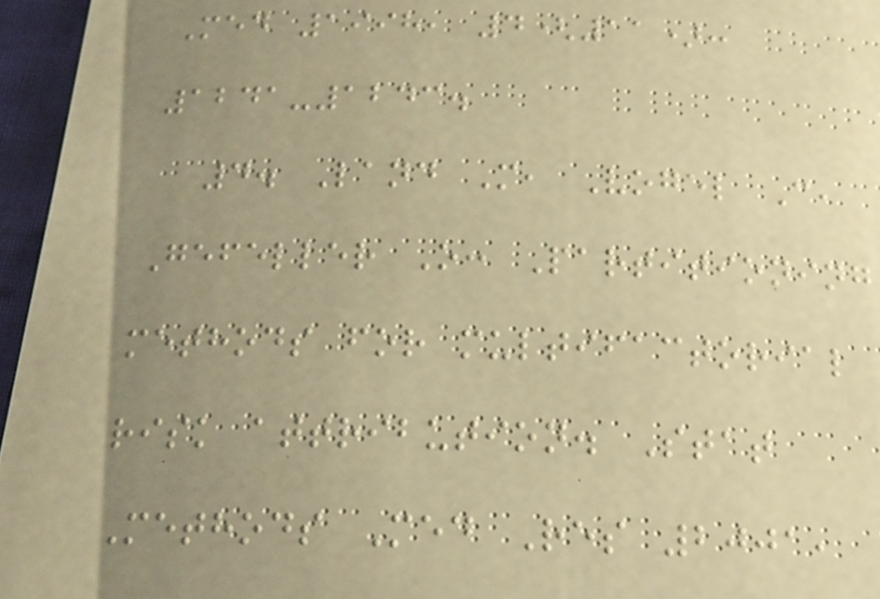Med 1998, 4(11):
1241-1243.
4. Land M, Vogel C,
Gefeller O: Partitioning
methods for multifactorial
risk attribution. Stat
Methods Med Res 2001,
